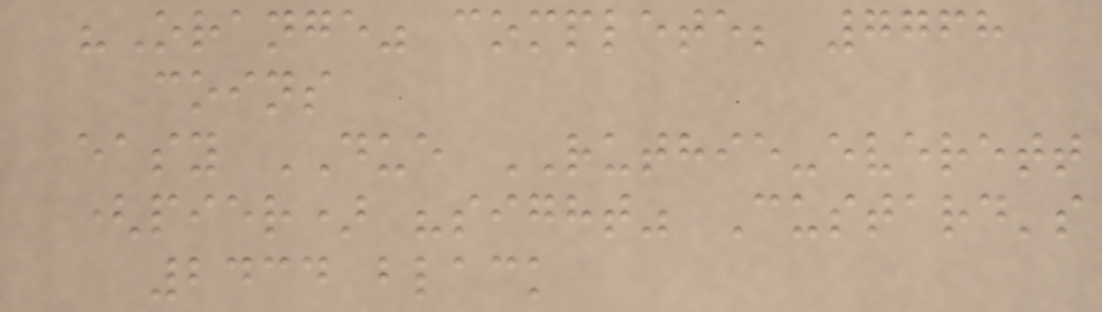"Orange" complete; 7768
coins
easy DUE RUTHIE-everett
(pier) "sight" Custard's
2434 black
